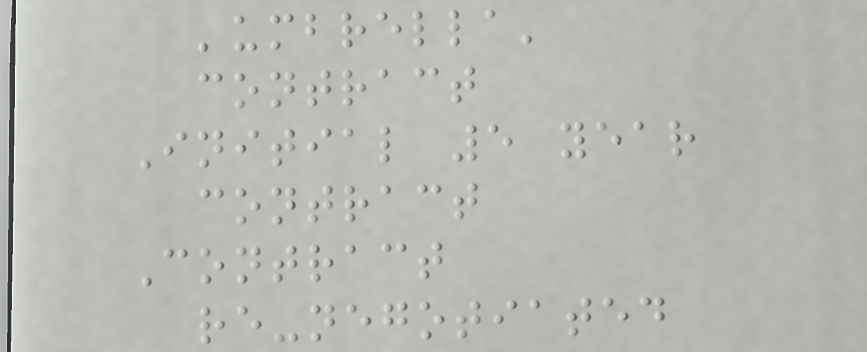'umbrella'
contract
Initial 5 year
contract
Contract
re-negotiated
